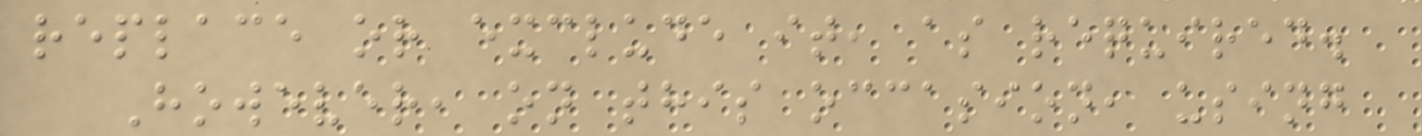replace or exclude it, as required.
However, on this occasion, using
